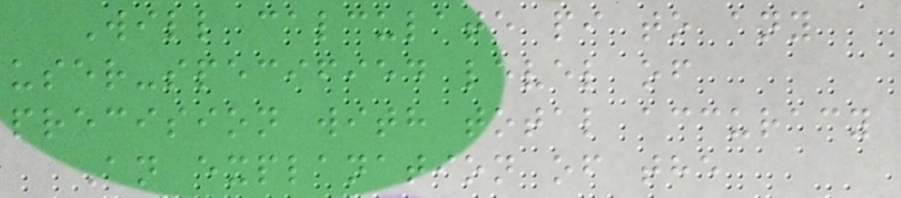Will calculate pi to any
user-specified level of
precision with total accuracy
An explanation of the
